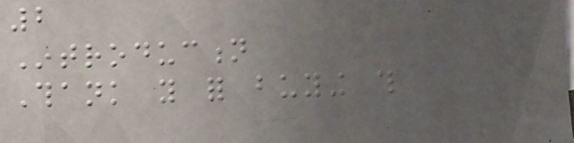2
Introduction
Thank you for buying this
